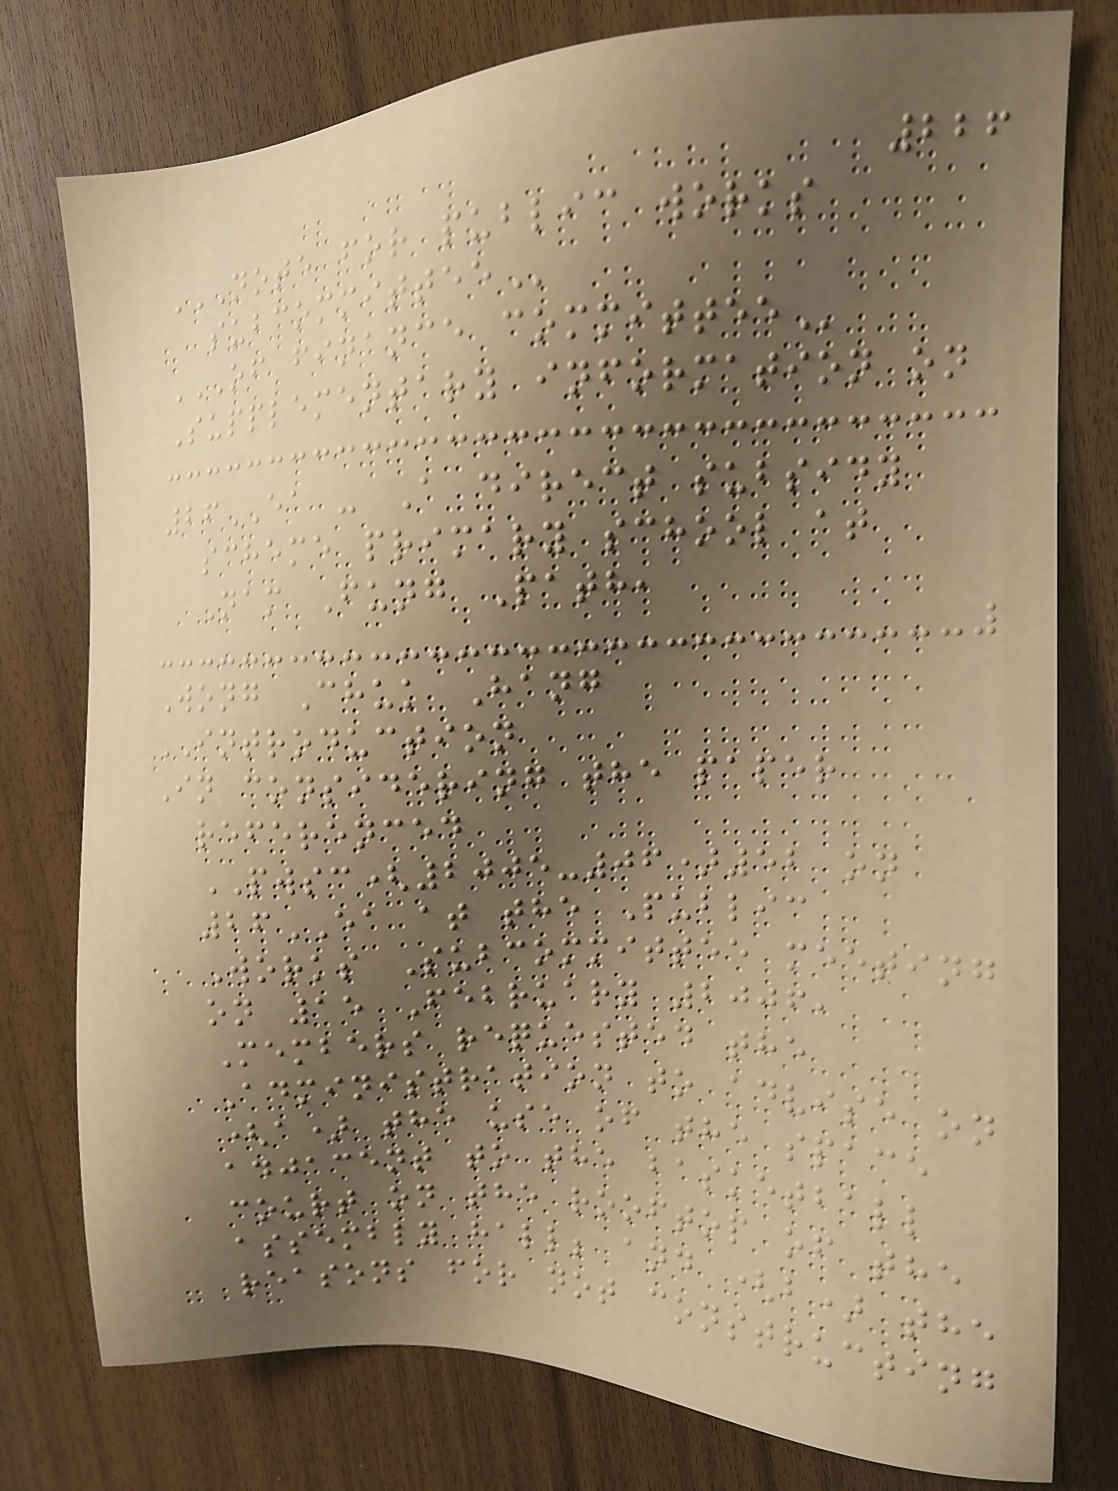226
NOTE FOR PUBLIC WORKS
SUBCOMMITTEE
OF FINANCE COMMITTEE
Supplementary information on
26EA - A direct subsidy
scheme primary school at
Nam Fung Path,
Wong Chuk Hang
INTRODUCTION
In considering the paper
referenced
PWSC(2005-06)52 on
26EA at the Public
Works Subcommittee meeting
on 15 February 2006,
Members requested the
Administration to advise on
(a) the use of the space
adjacent to the basketball
court on the rooftop of the
assembly hall; and (b) the
reasons for not constructing
